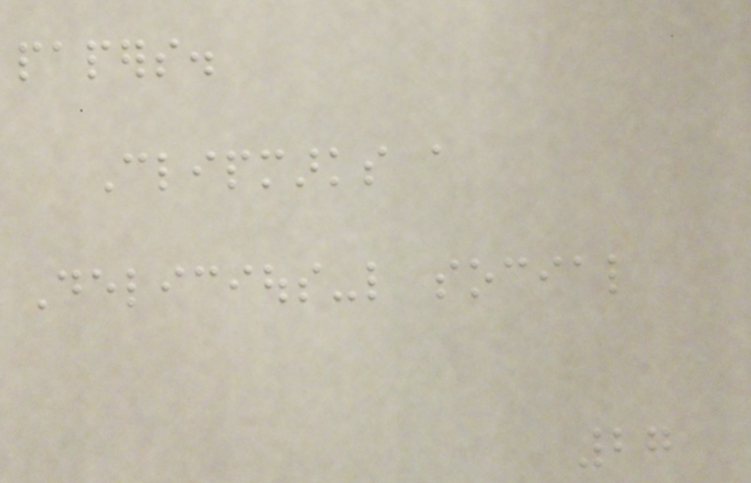papers.
Clipmarks a
Delicious-like social
27
